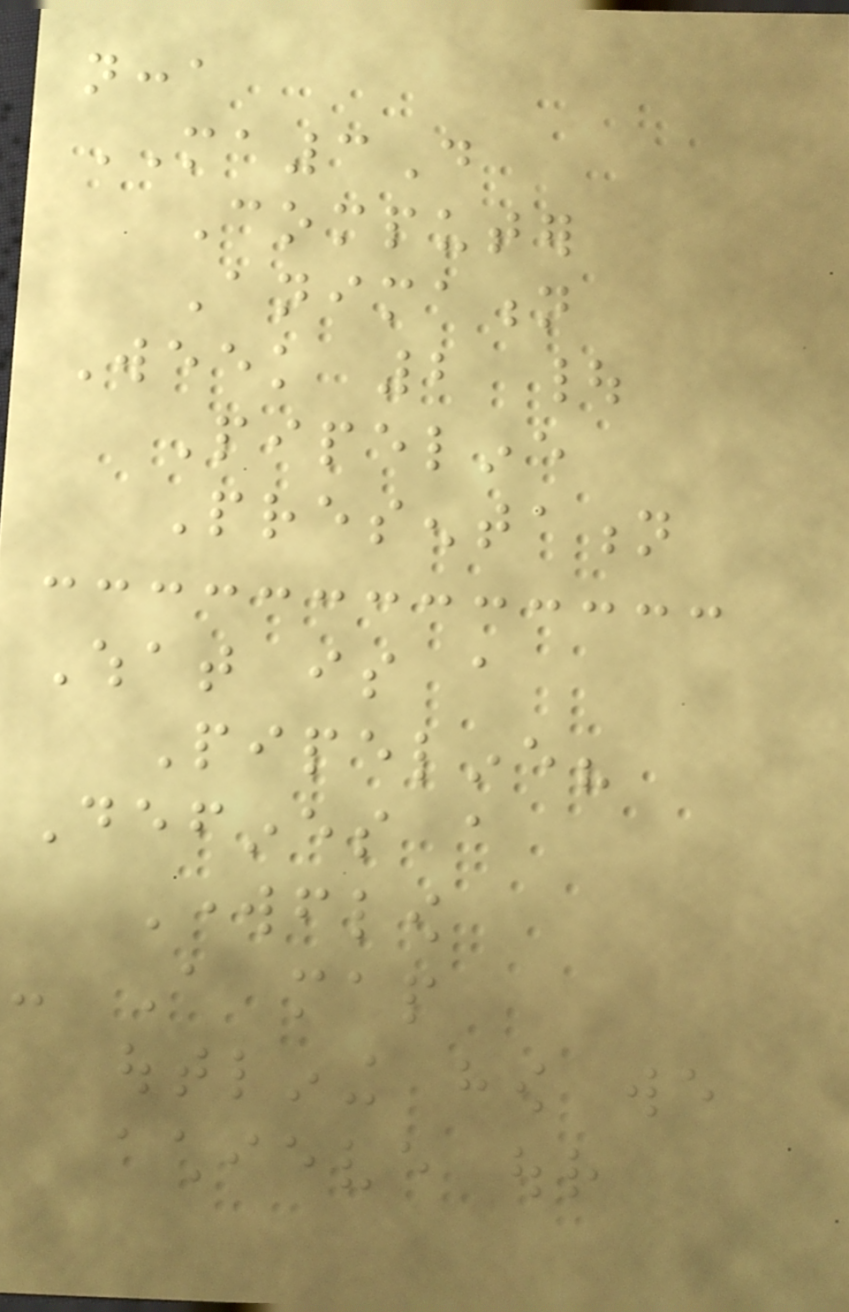ncca
MA3D
Computer
Animation
Week 2 |
Pipeline
Presentation
What is a
Pipeline?
Defines a
Workflow
- A map
outlining how we
achieve our
